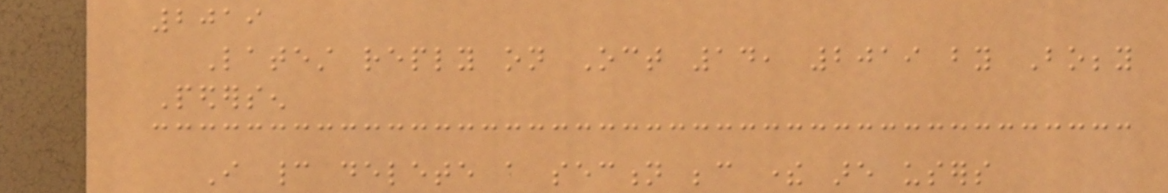2019
Latest reply on Oct 14, 2019 by Bobby
Pedersen
I cannot delete a section because there are users
